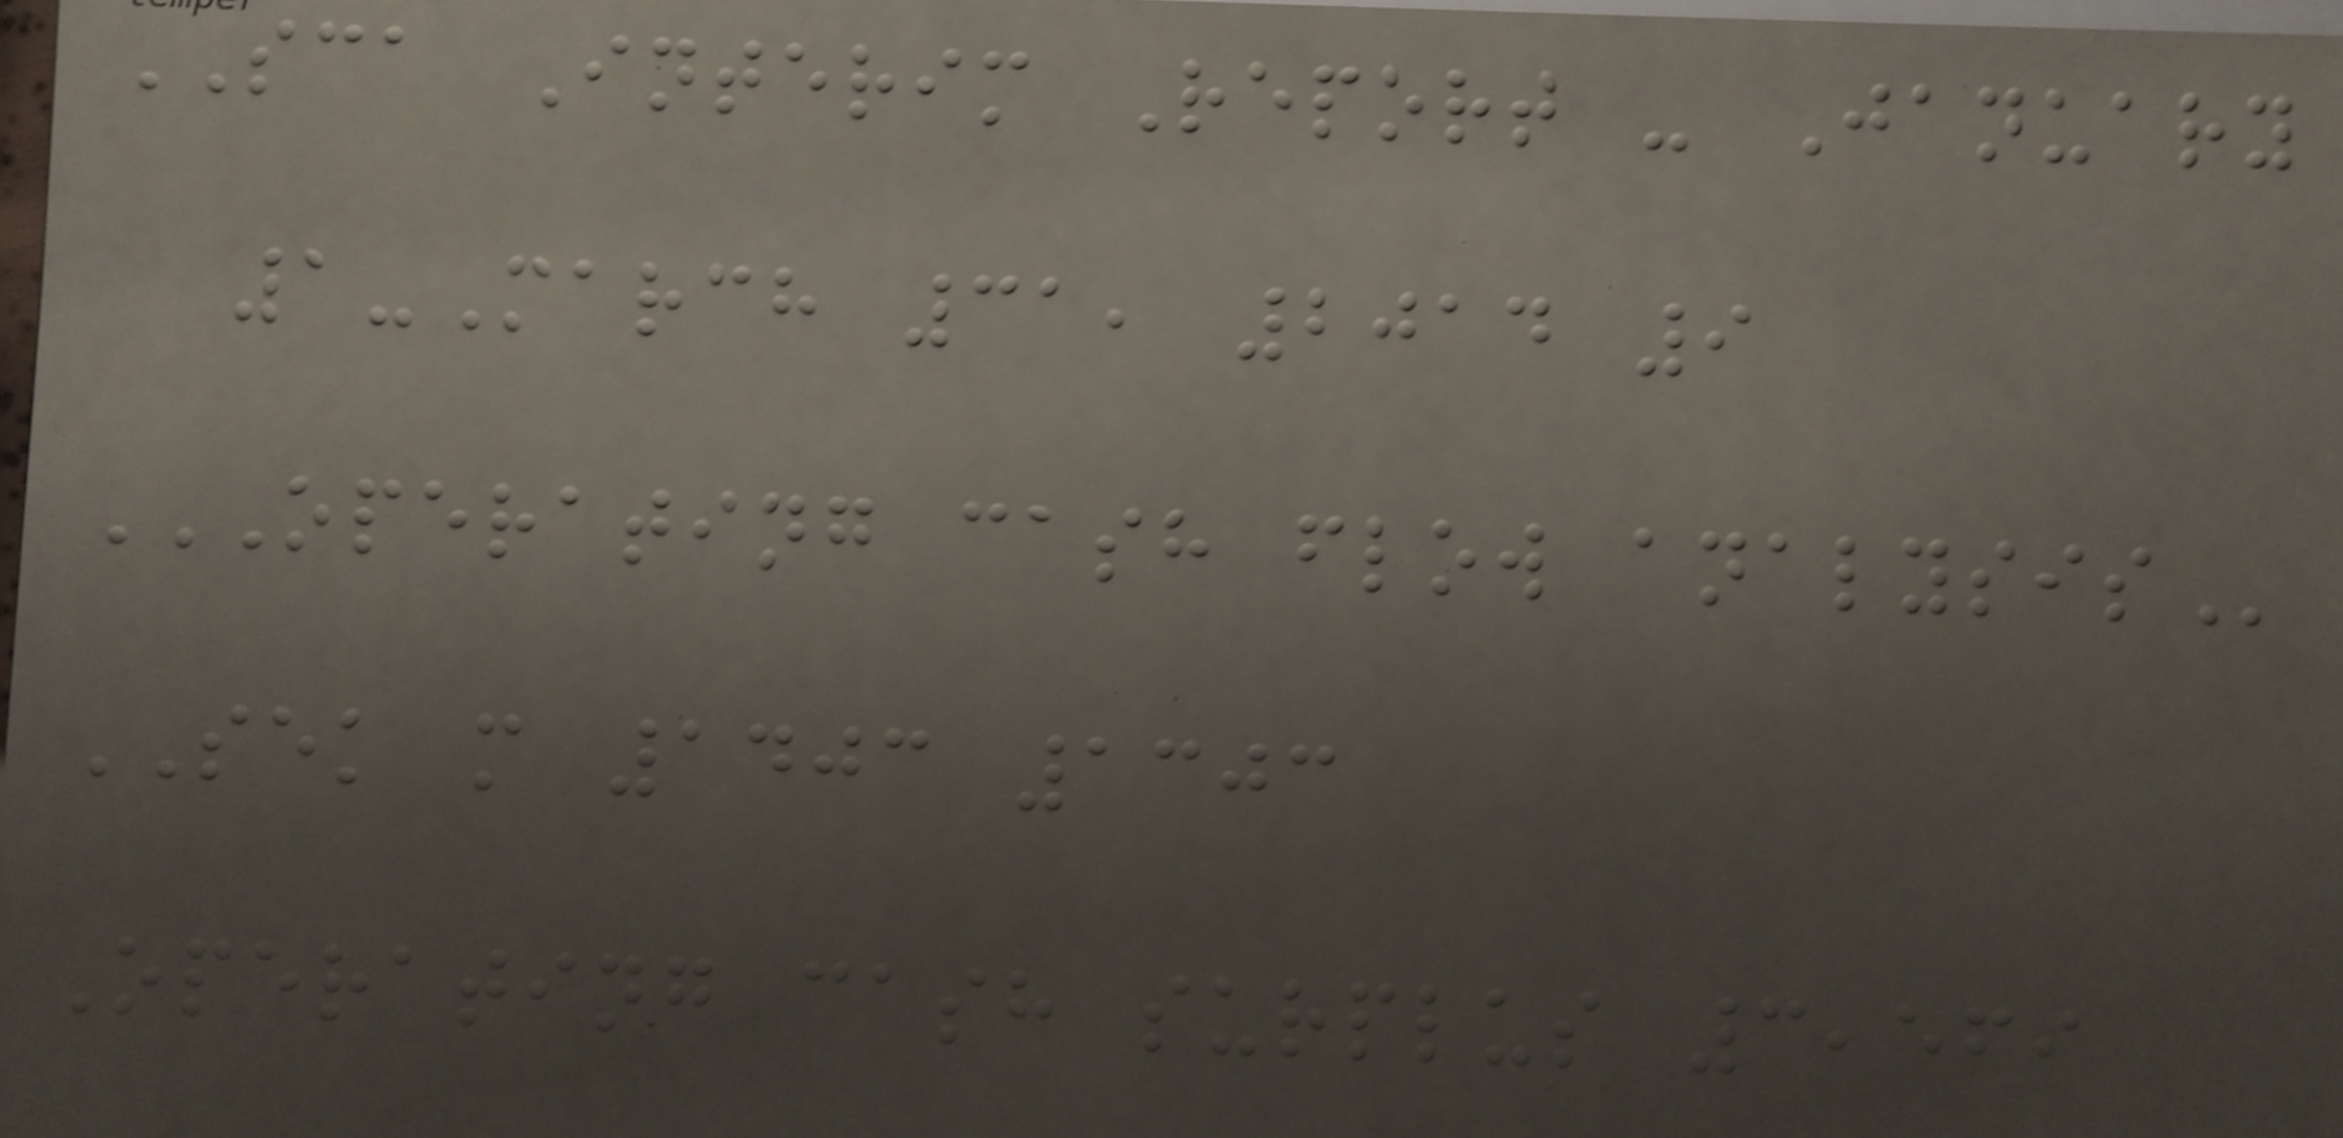SCA Interim Report - January
1-March 31, 2014 9
OPERATING CASH FLOW ANALYSIS
SEK m 1403 1303
Operating cash surplus 3,569
